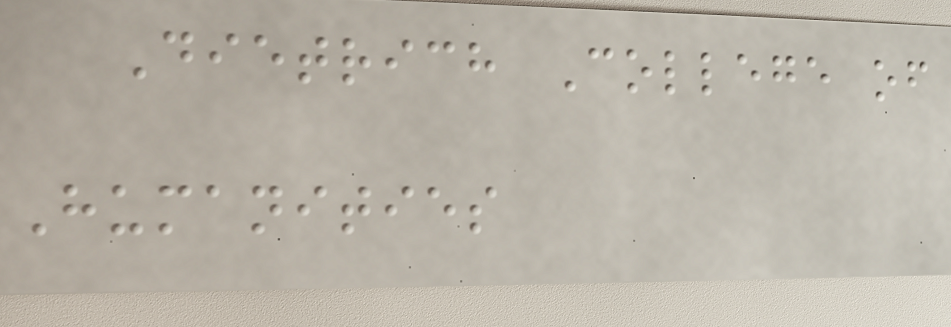Dietrich College of
Humanities
